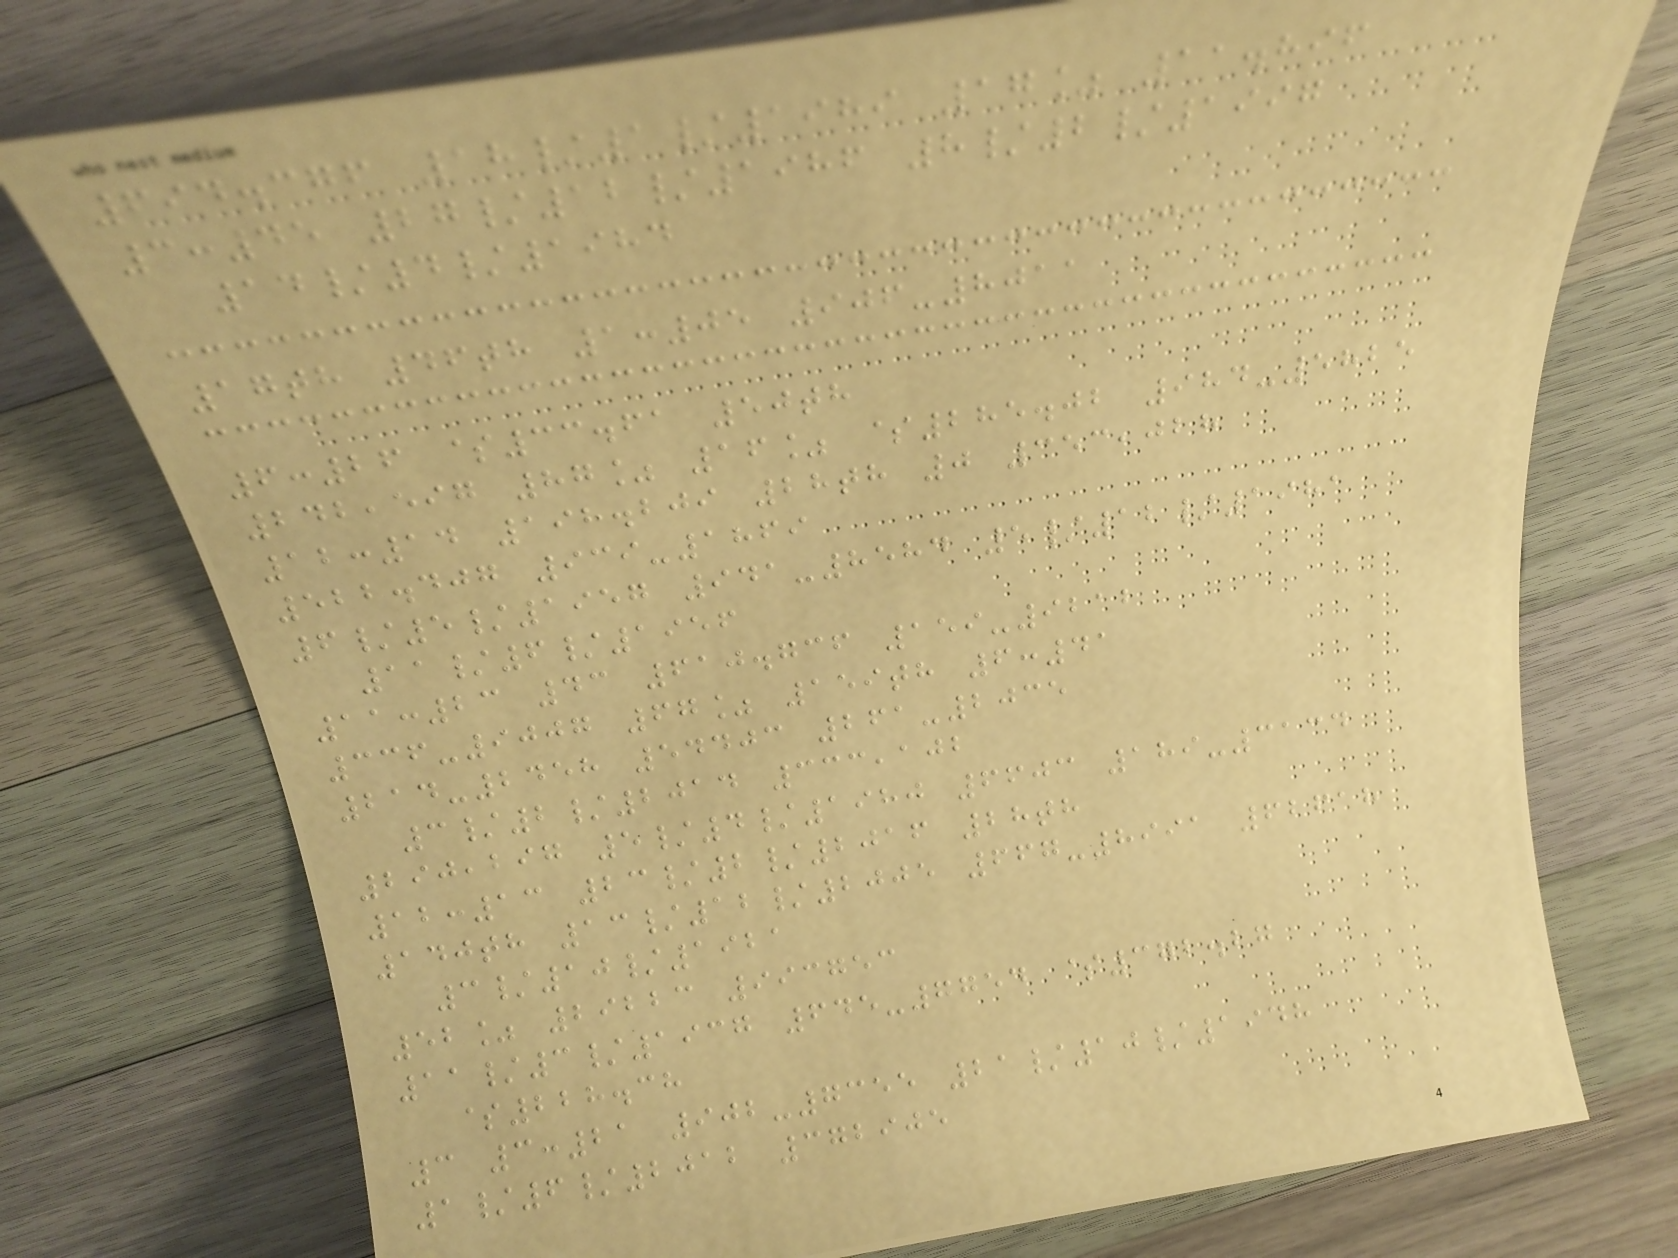694.376 18/1/1989 17% 11.896
3:45 27/12/1986 8/2/1997
14/4/1984
17th 46th 1:05 906-8011
6:26 $33.61 50th
242,597 87% 16% $285.02 984-5825
12:14 198.209 28th 0 353,028
522.407 939-1869
6/5/1957 941-8584 5/12/1981
11/6/1956
11:23 43 610.736 159-9212
336-9007 67% 159th 6:41
214-2458 54403 261-2035
3/2/2014 333,102
290,297 5/4/1980 6603 189-3134
12:13 23/2/2016 28th
140th 13/12/2005 667-8991 62618
3/10/1921
52% 29223 993753
11/3/1937 645-7754 $372.27
$228.38
3 3:21 902-7355 21/10/1948
1/6/2012 372905
